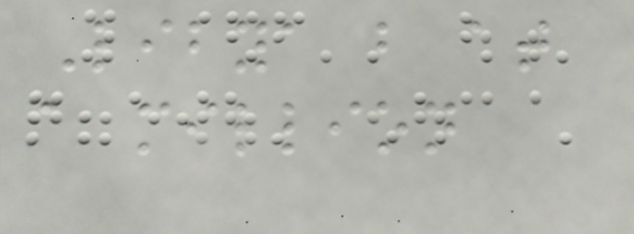Libya but at
a million
